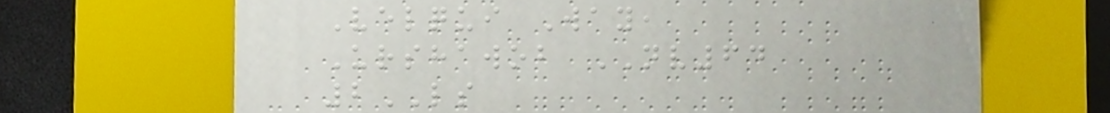Velqui Way,
Urshawob NV64
2LS
